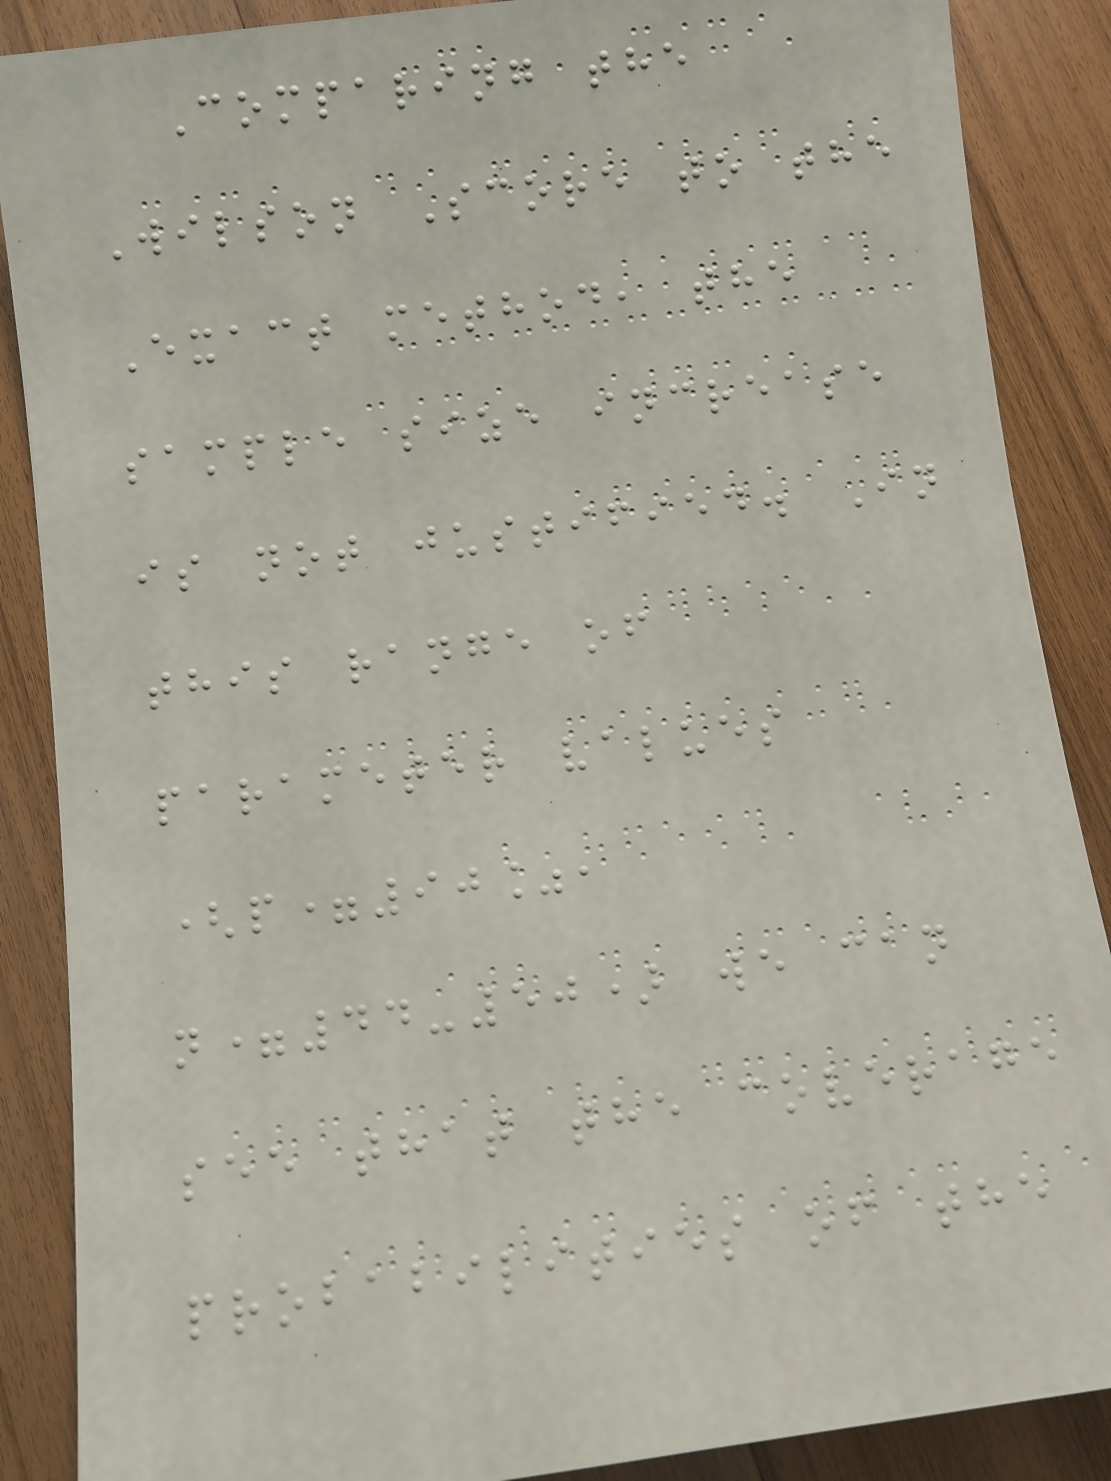Comparing the
Wilson Score to the
Exact method, the
sample size increase
is not justified. In
this range of
parameter values
(p=90%,
n=44-50) we can
see that the coverage
probabilities of the
